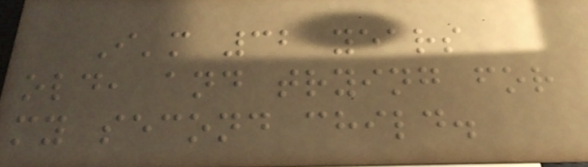I'm 32 years
old, and trying for
my second child.
